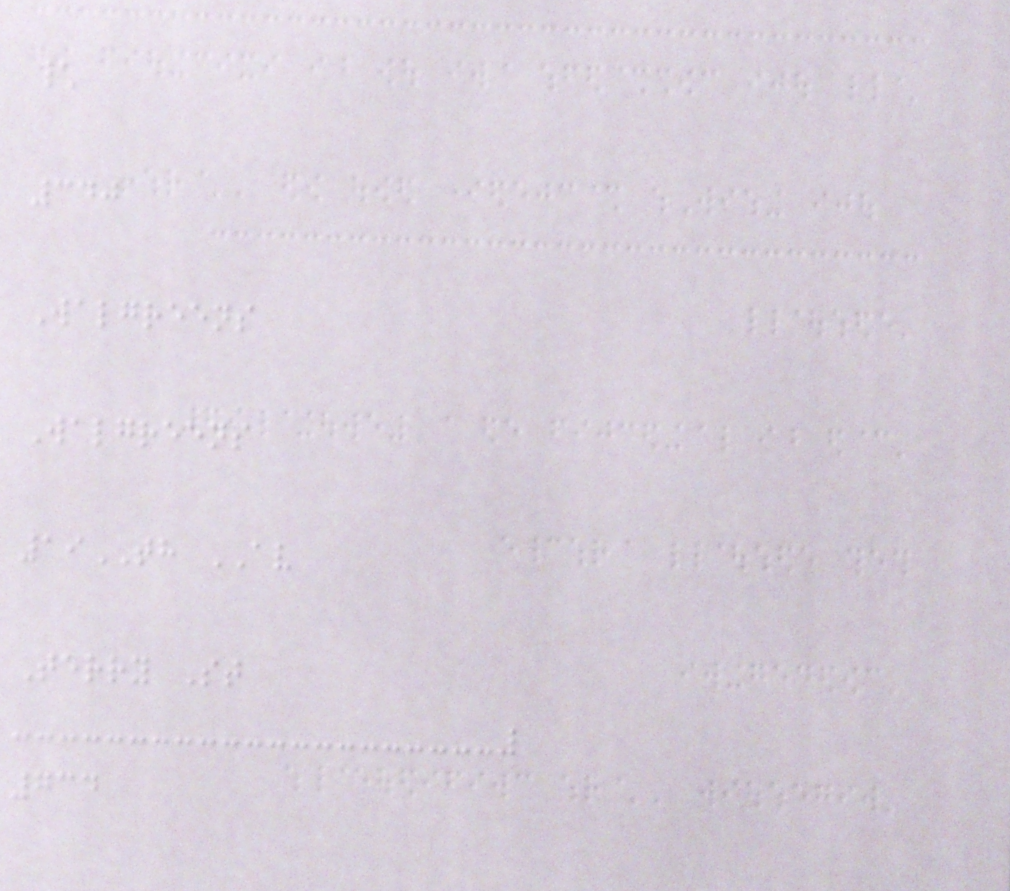\
340
Walgreens
Walgreens
19TH AV
Terry St
734
